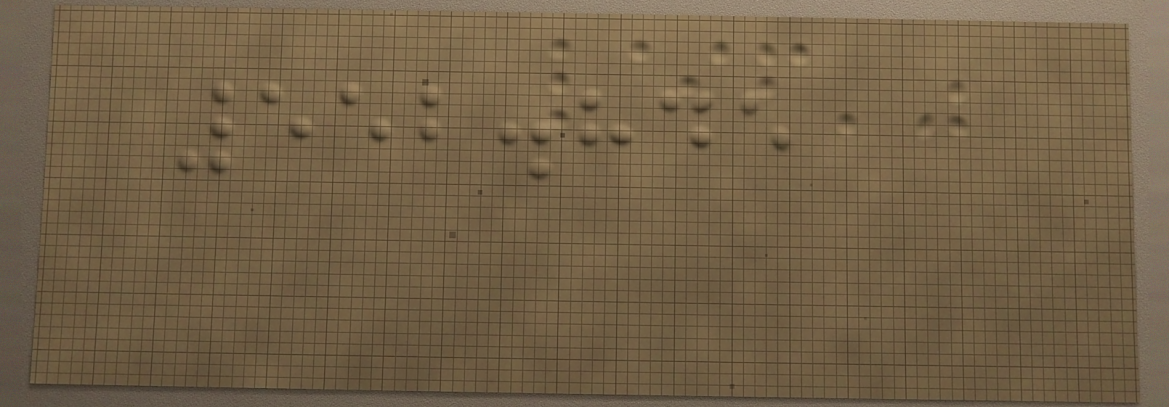552.845
